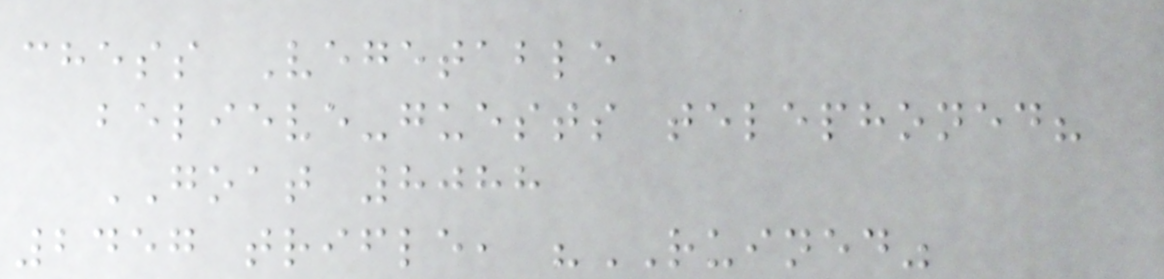chess Vegetable
believe-guests telephoned?
GOAT 8088
2457 trifle, "RUINED"
